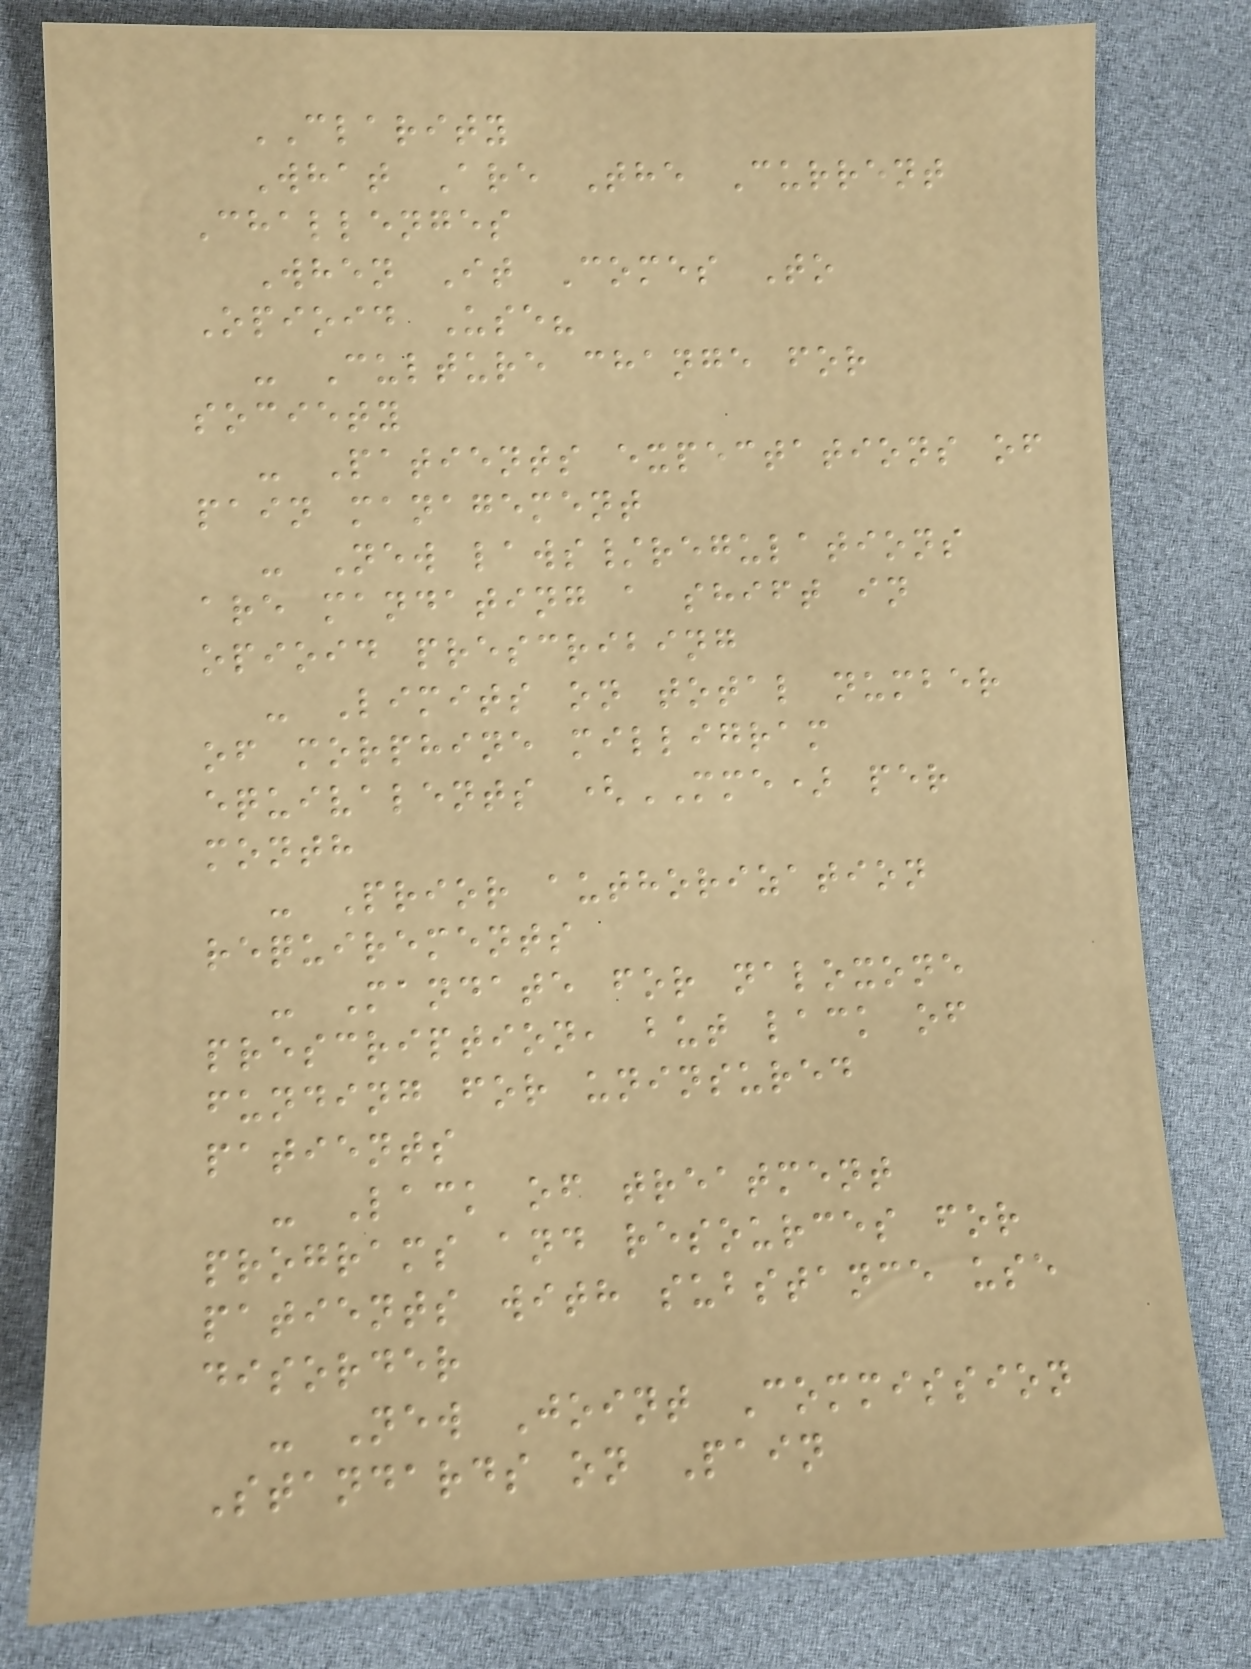CLARITY
What Are The Current
Challenges
When It Comes To
Opioid Use?
- Culture change for
society
- Patients expectations of
pain management
- New laws/regulations
are mandating a shift in
opioid prescribing
- Limits on total number
of morphine milligram
equivalents (MME) per
month
- Prior authorization
requirements
- Mandate for naloxone
prescription, but lack of
funding for uninsured
patients
- Lack of treatment
programs and resources for
patients with substance use
disorder
- New Joint Commission
Standards on Pain
